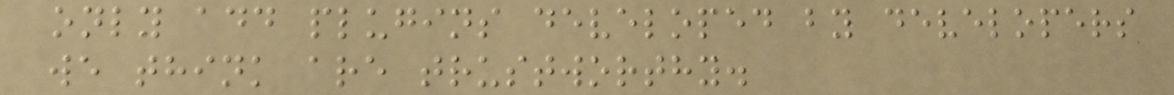only add plugins developed by developers
we think are trustworthy.
